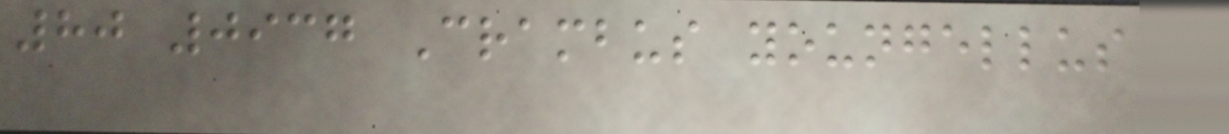80 0937 Crambus youngellus
